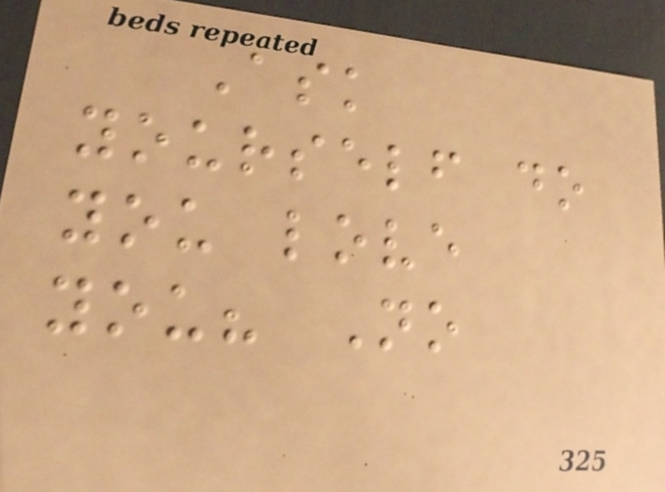Ask
yourself do
you love
you? No
